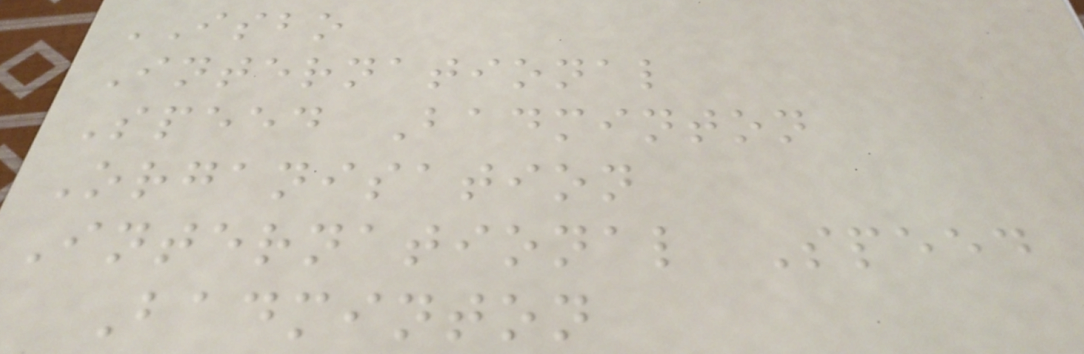ISBO
International
Speed Badminton
Organisation
International Speed
Badminton
